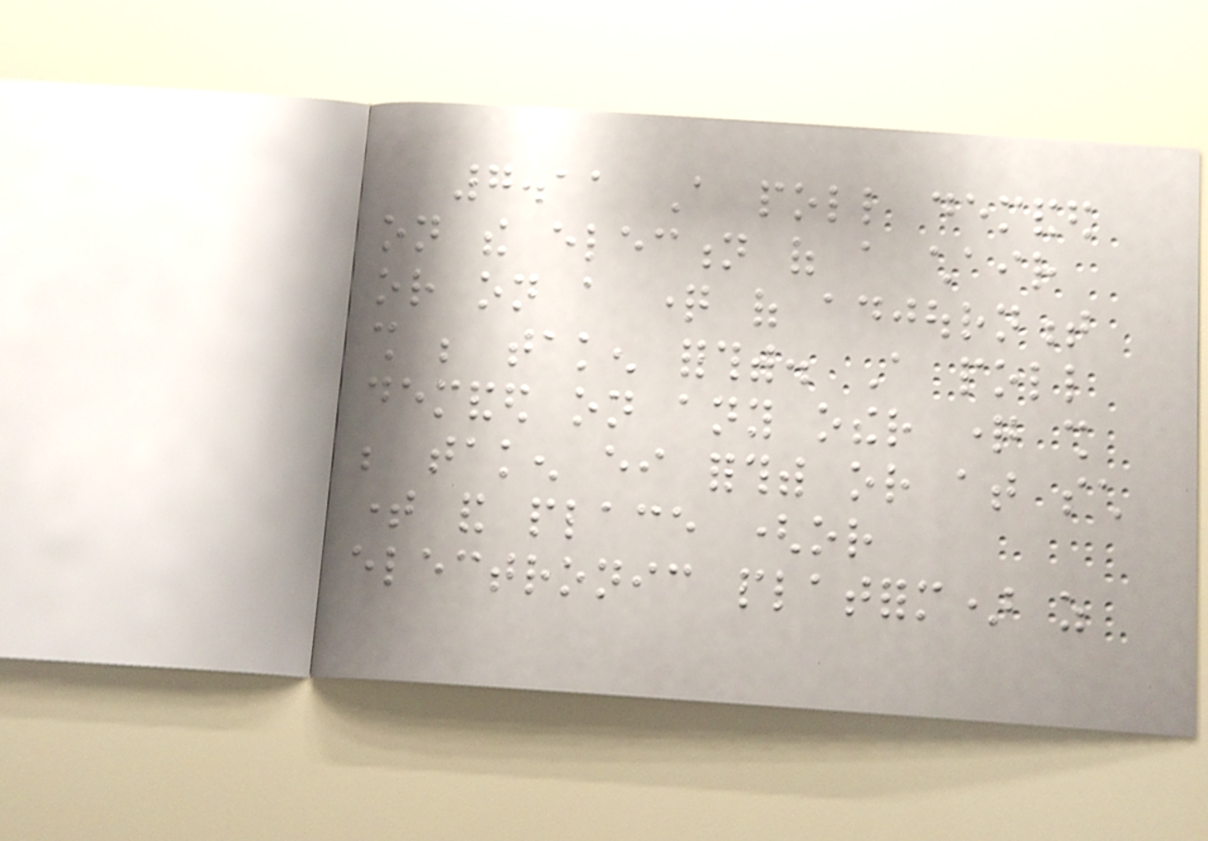7.11 A poll demanded
on the election of a chair
or on a question of adjournment
shall be taken forthwith. A poll
demanded on any other question shall
be taken either forthwith or at such
time and place (or
electronic platform) as
